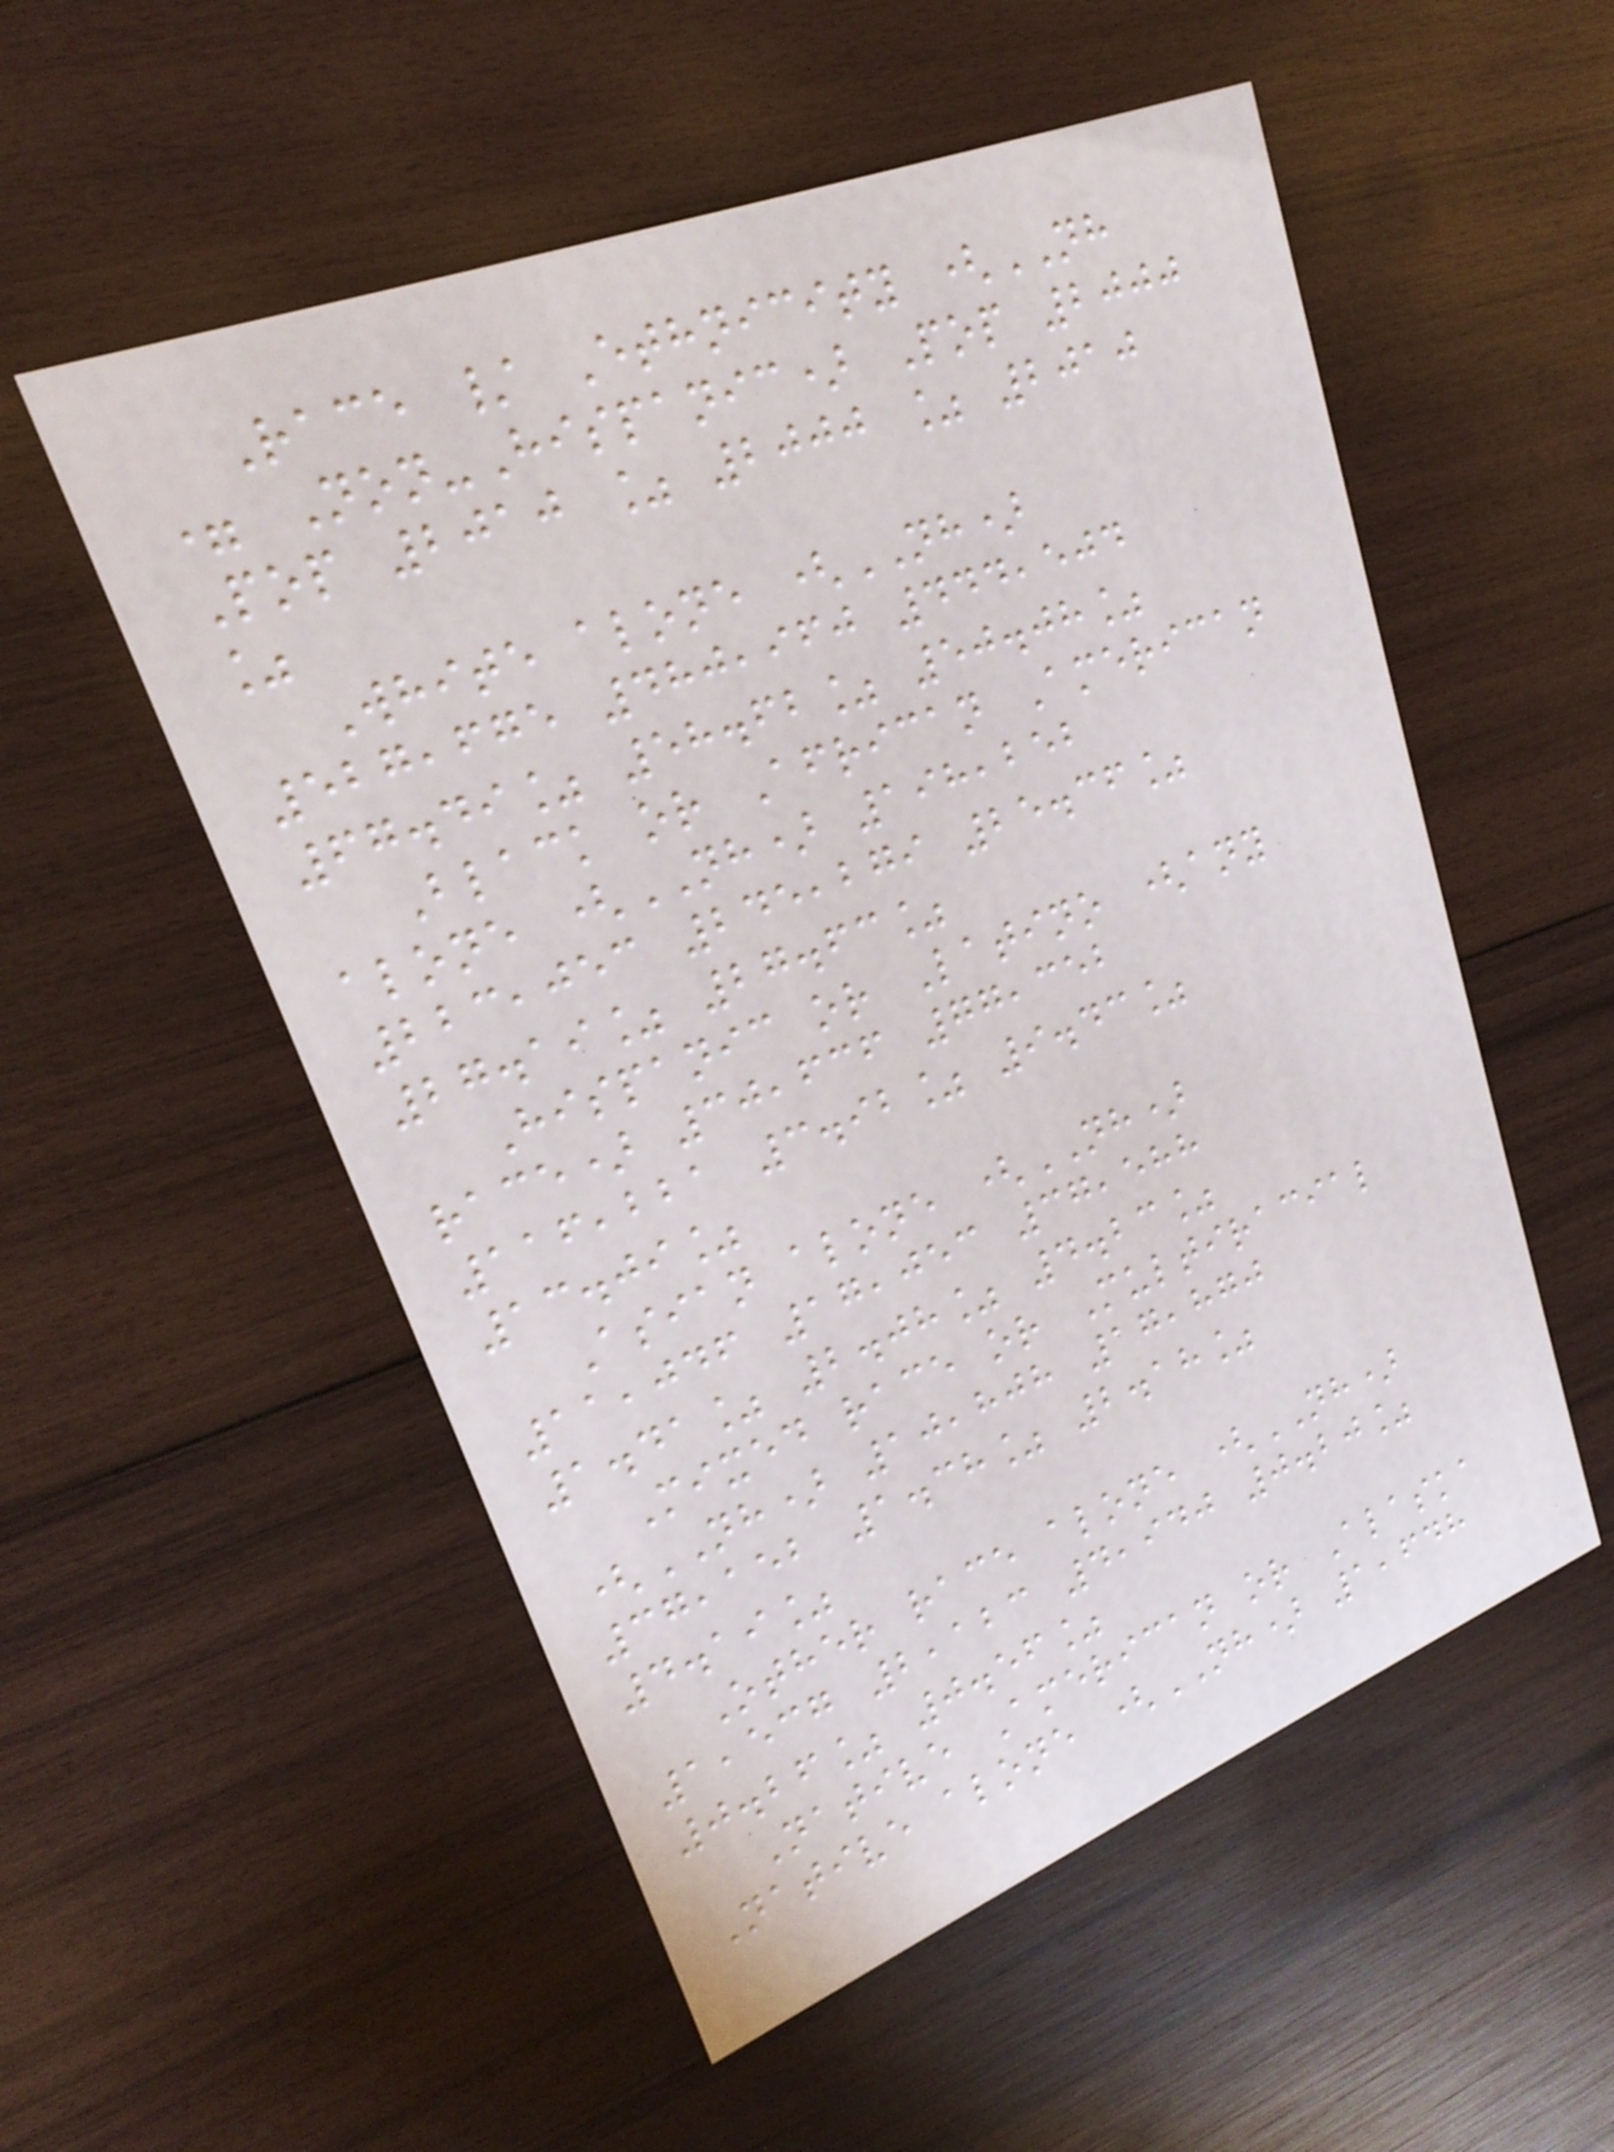Race / Ethnicity (NH
= Non-Hispanic) Pop 2000
Pop 2010 % 2000 % 2010
%
White alone (NH)
527,675 480,960 444,504
67.49% 58.62% 50.08%
Black or African American
alone (NH) 198,252
223,053 245,279 25.36%
27.19% 27.63%
Hispanic or Latino (any
race) 30,636 77,352
116,221 3.92% 9.43%
13.09%
Asian alone (NH)
11,046 17,053 37,588
1.41% 2.08% 4.23%
Mixed race or Multiracial
(NH) 10,808 17,870
37,152 1.38% 2.18%
4.19%
Other race alone (NH)
1,537 2,123 4,940 0.20%
0.26% 0.56%
Native American or Alaska
Native alone (NH) 1,648
